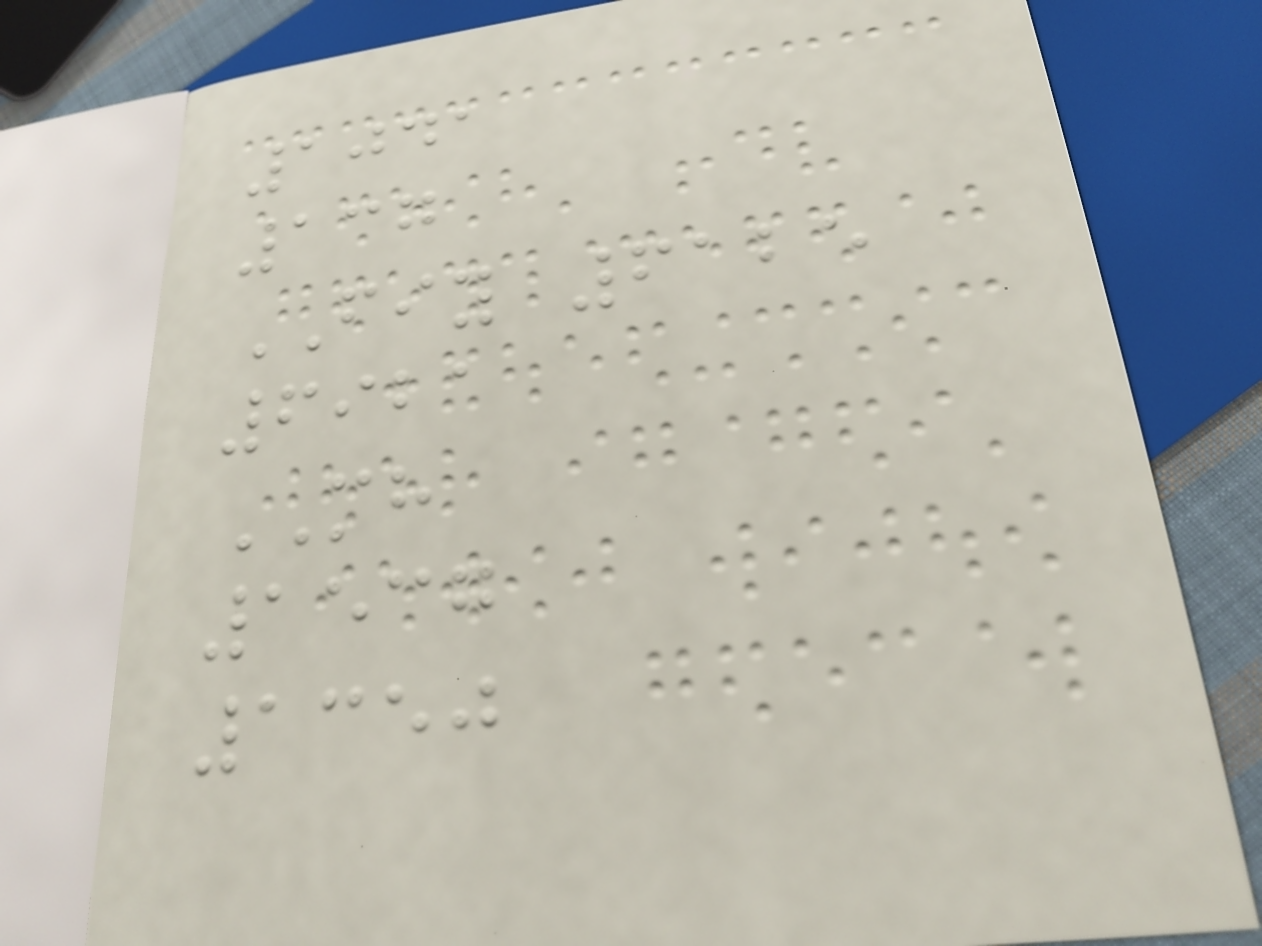1041
137
FIY 6125
6921
MH
1537
1350
